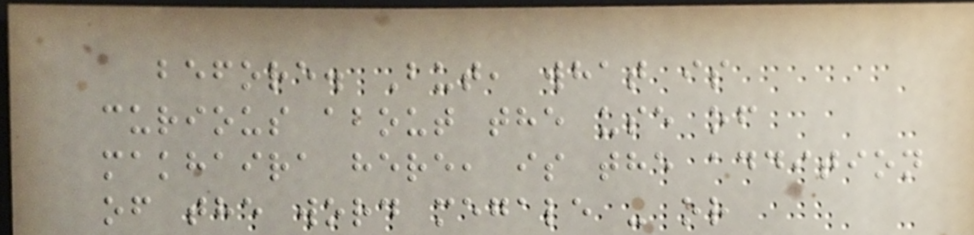before. But, what is
curious about the use of
makhaira here, is the addition
of the word megale - or
